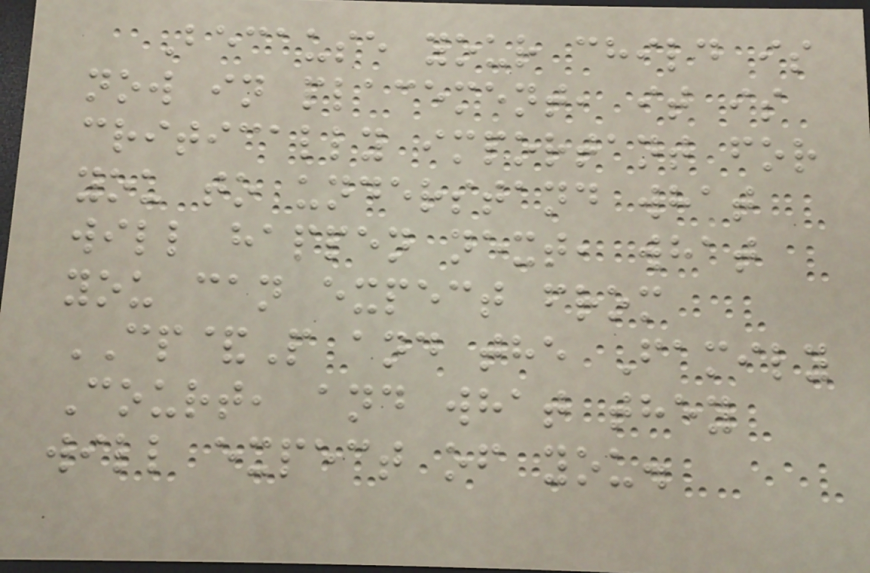Because your child is
now in placement, it is
critically important for
you to understand what
will happen next, what
you can expect from
CP&P and the Family
Court, and what they
will expect of you.
